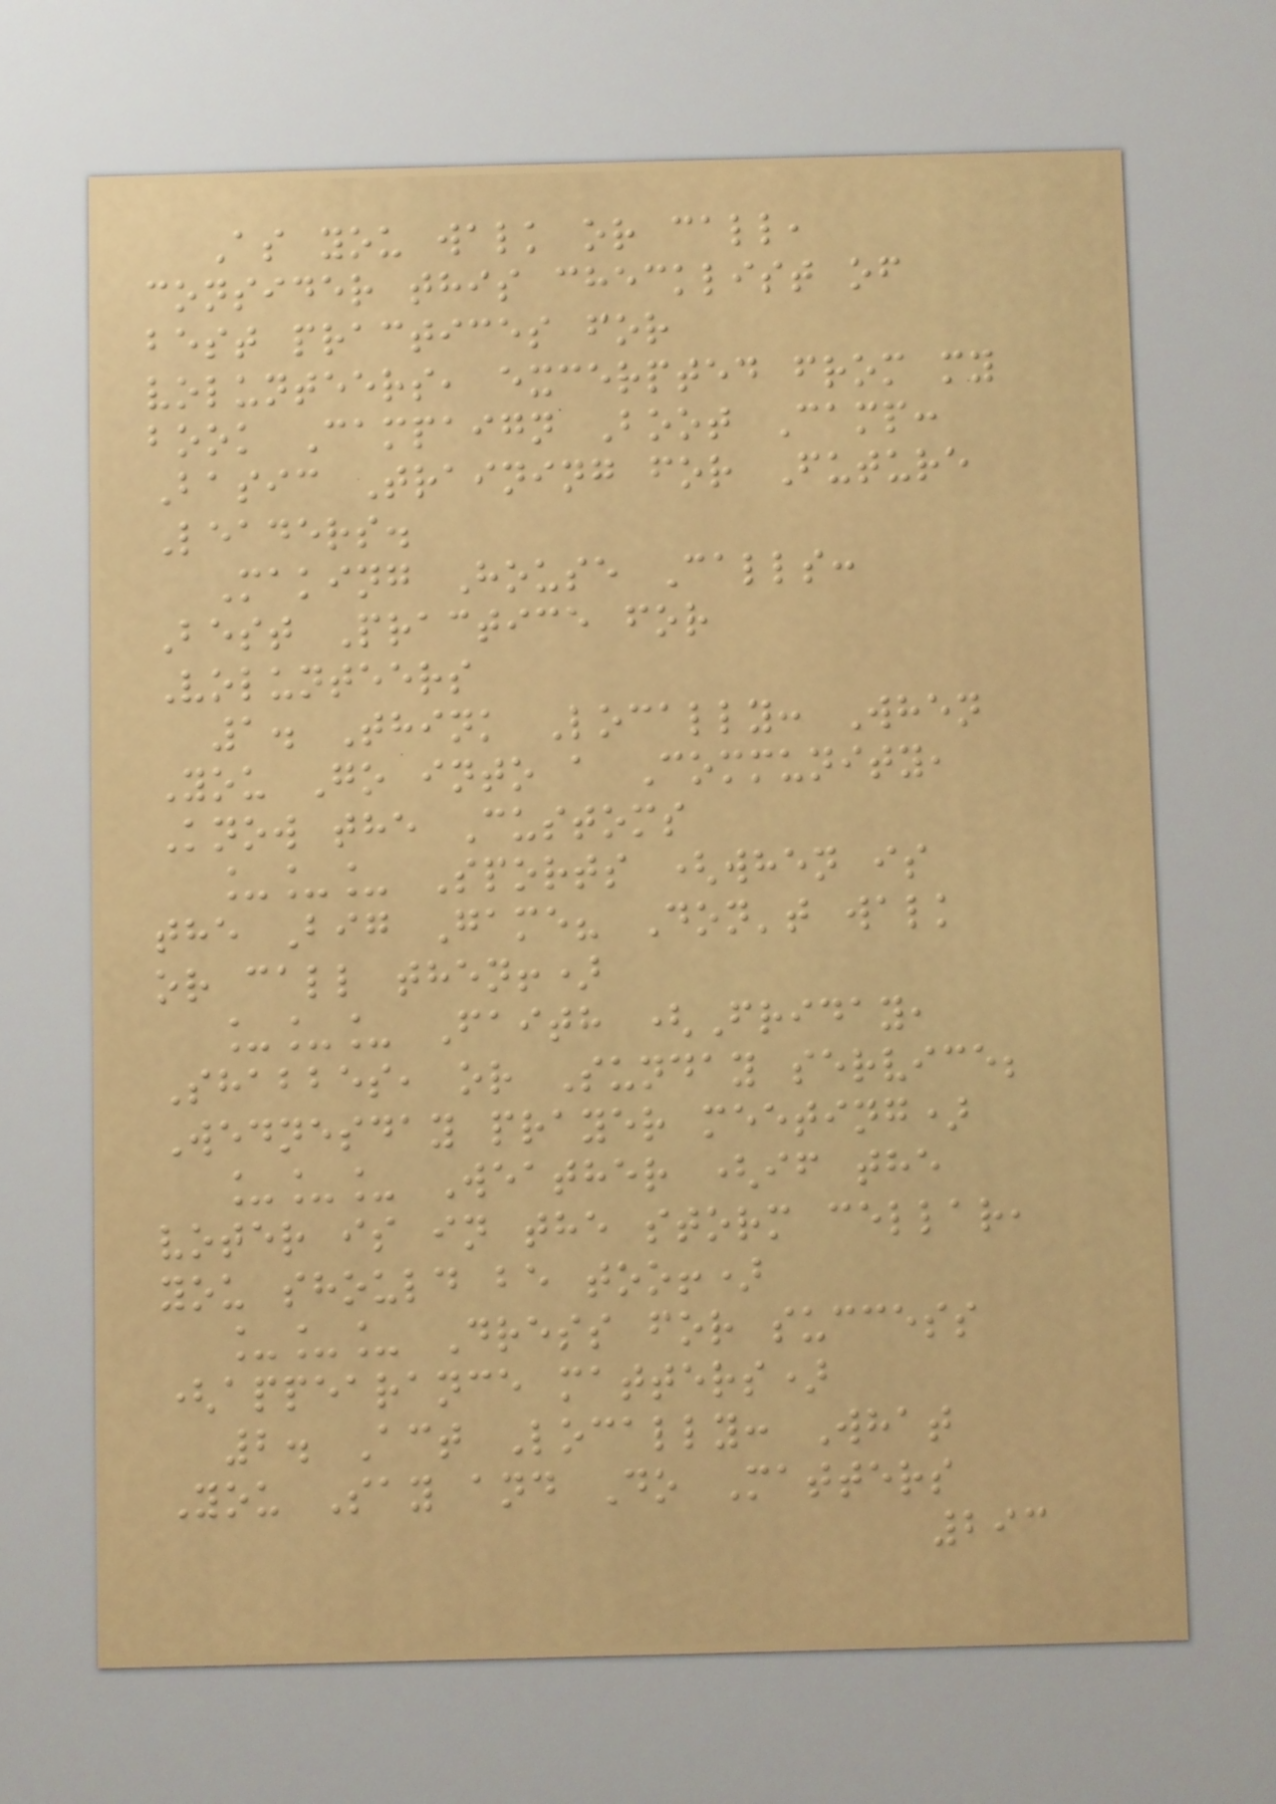As you walk or call,
consider this checklist of
best practices for
volunteers, excerpted from my
book Campaign Boot Camp:
Basic Training for Future
Leaders.
Making House Calls:
Best Practice for
Volunteers
1. Think Locally: When
You Go into a Community,
Know the Customs
___ Sports (when is
the Big Game? Don't walk
or call then!)
___ Faith (Friday,
Shabbes, or Sunday service;
Wednesday prayer meeting)
___ Weather (if the
voter is in the storm cellar,
you should be too!)
___ Dress for success
(appearance matters)
2. Act Locally: What
You Say and Do Matters
293
